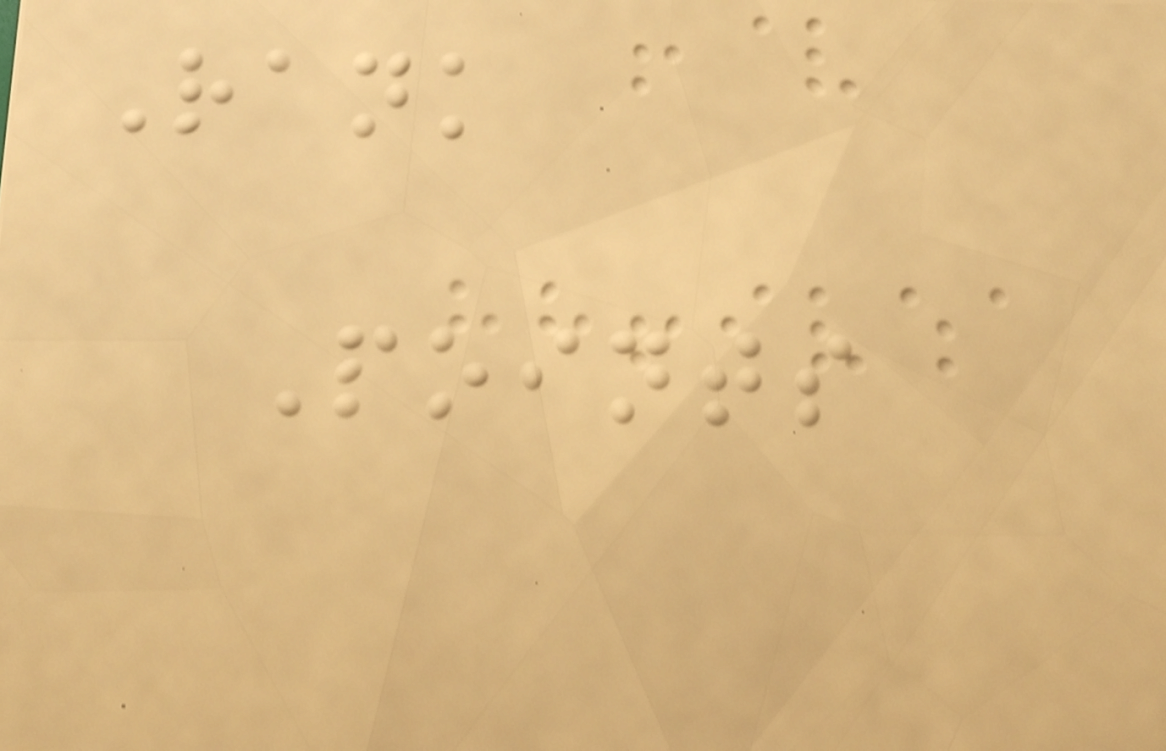Rank
Points
